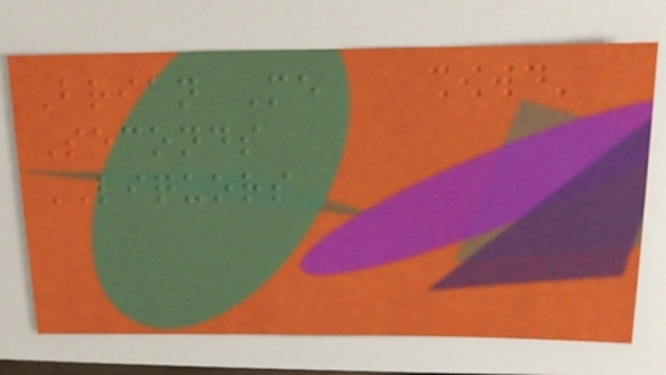Brian Me
Seconds
LIQUORS
